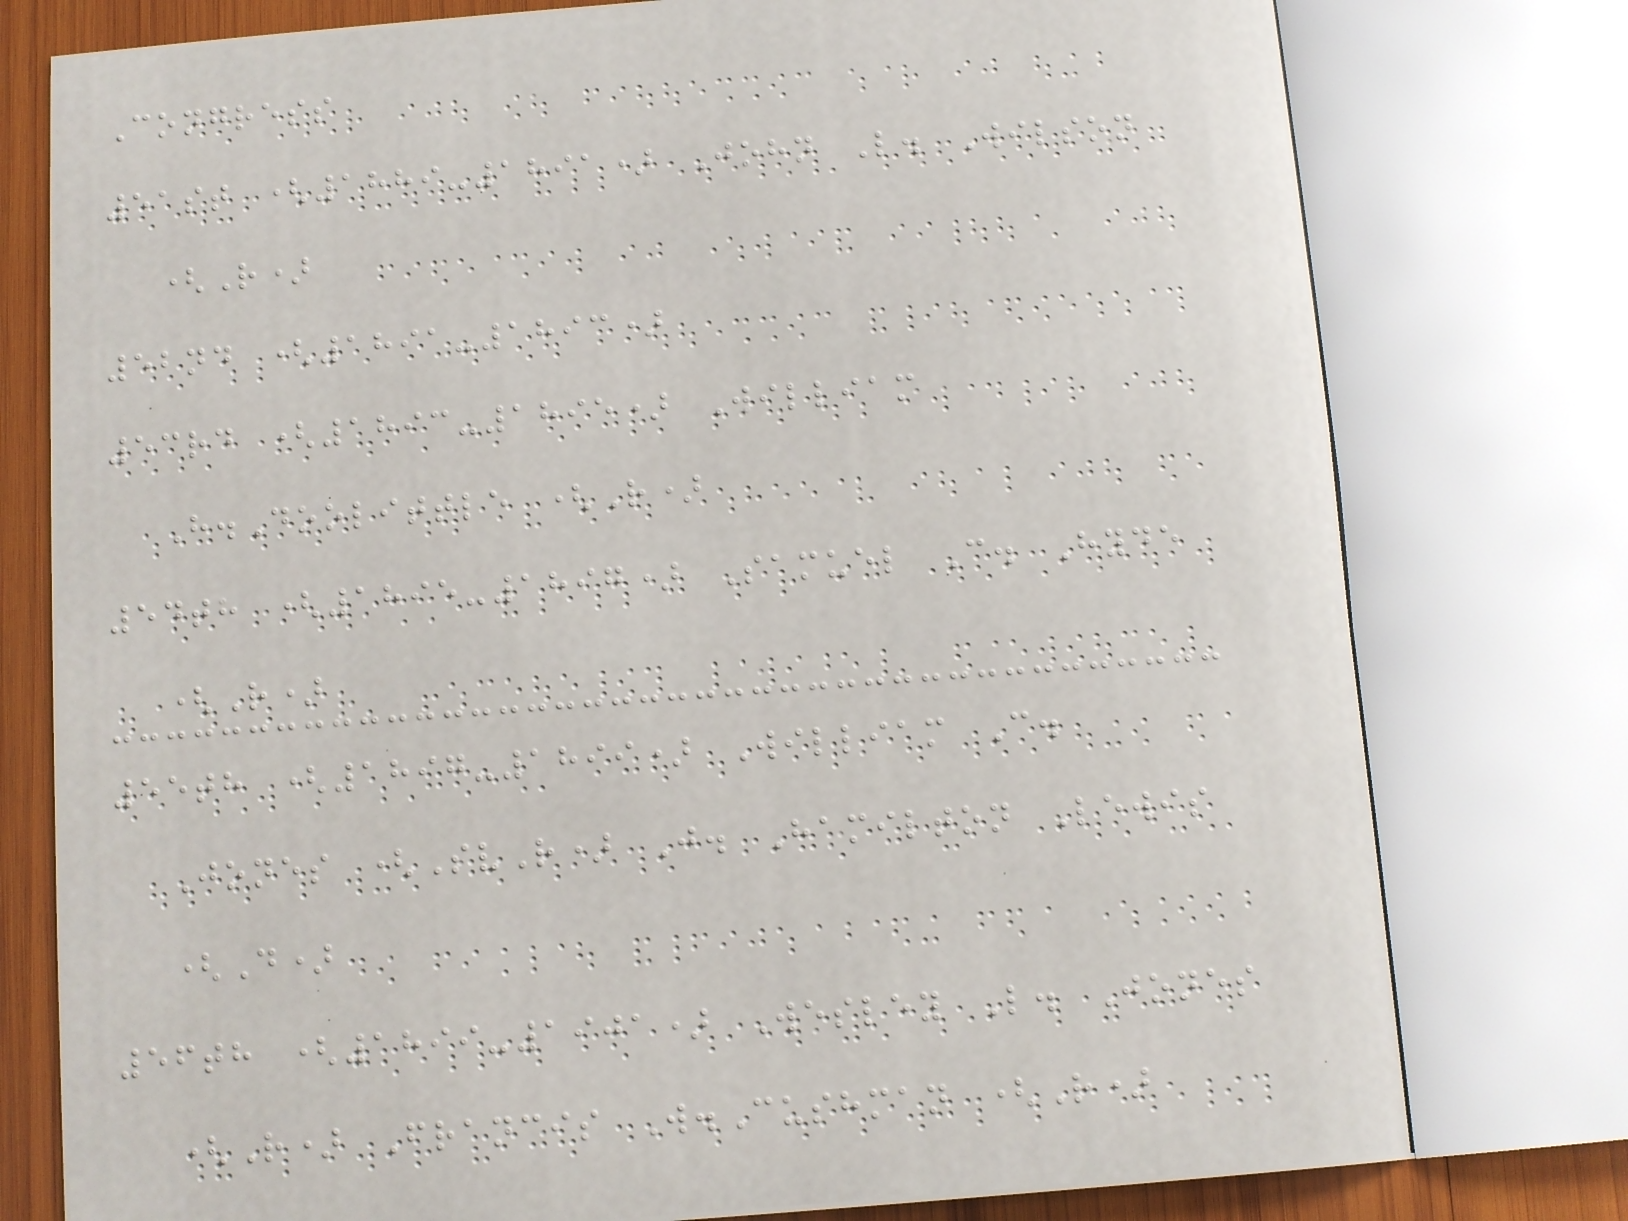Congress
51st (1889-1891) John L. Wilson
(R)
52nd (1891-1893)
53rd (1893-1895) William
H.Doolittle (R)
54th (1895-1897) Samuel C. Hyde
(R)
55th (1897-1899) William C.
Jones (SvR) J. Hamilton Lewis
(D)
56th (1899-1901) Wesley L. Jones
(R) Francis W.Cushman (R)
